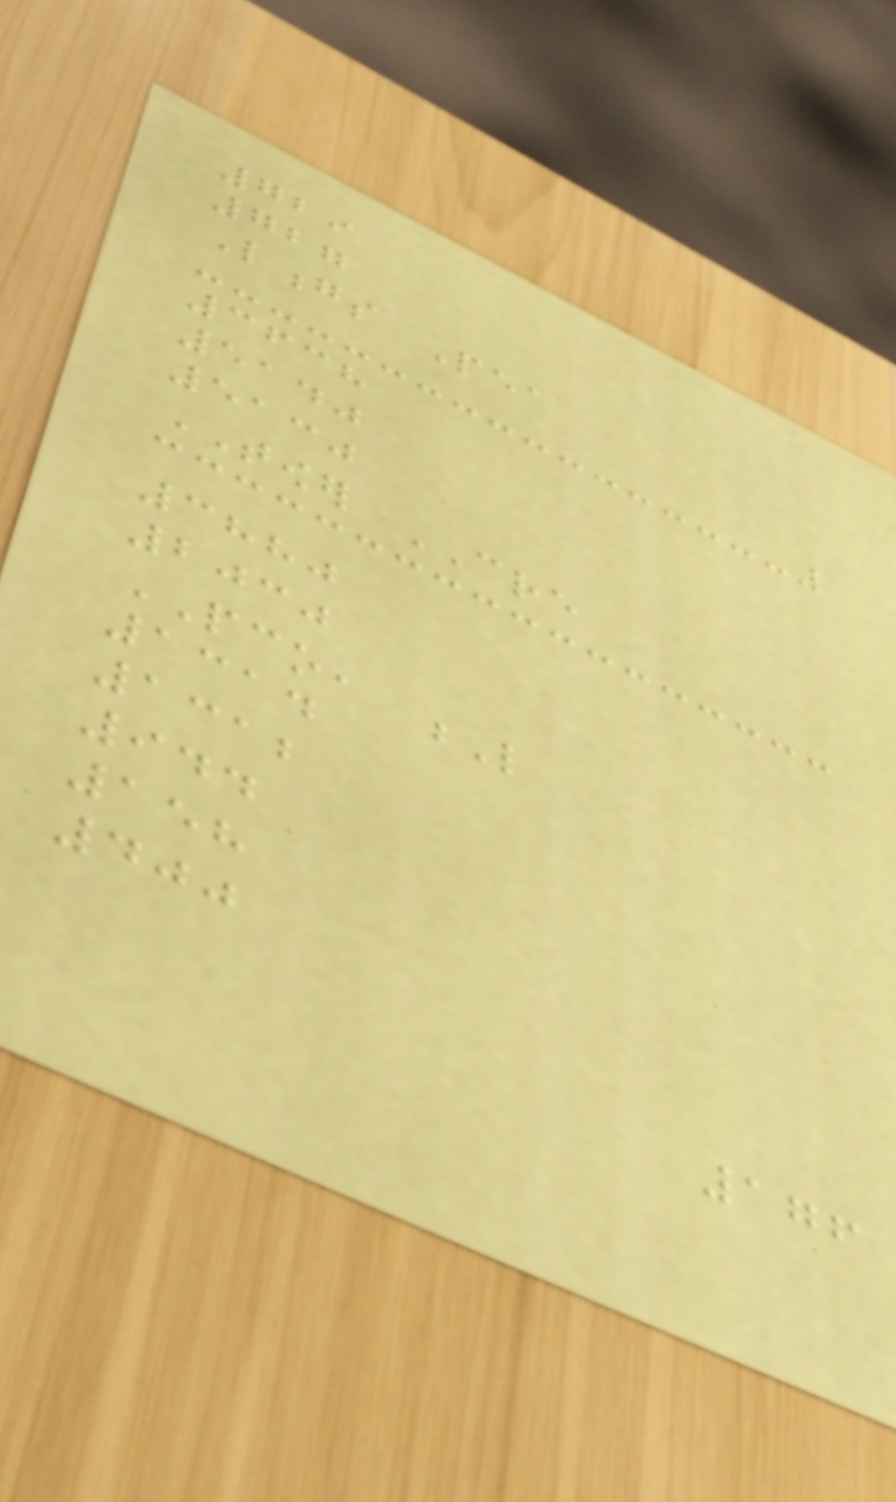729
727
Longs Pea
3638
5140
5130
TOWER CRE
3880
2030
PCO, L
1314
1312
944
158
400
176
